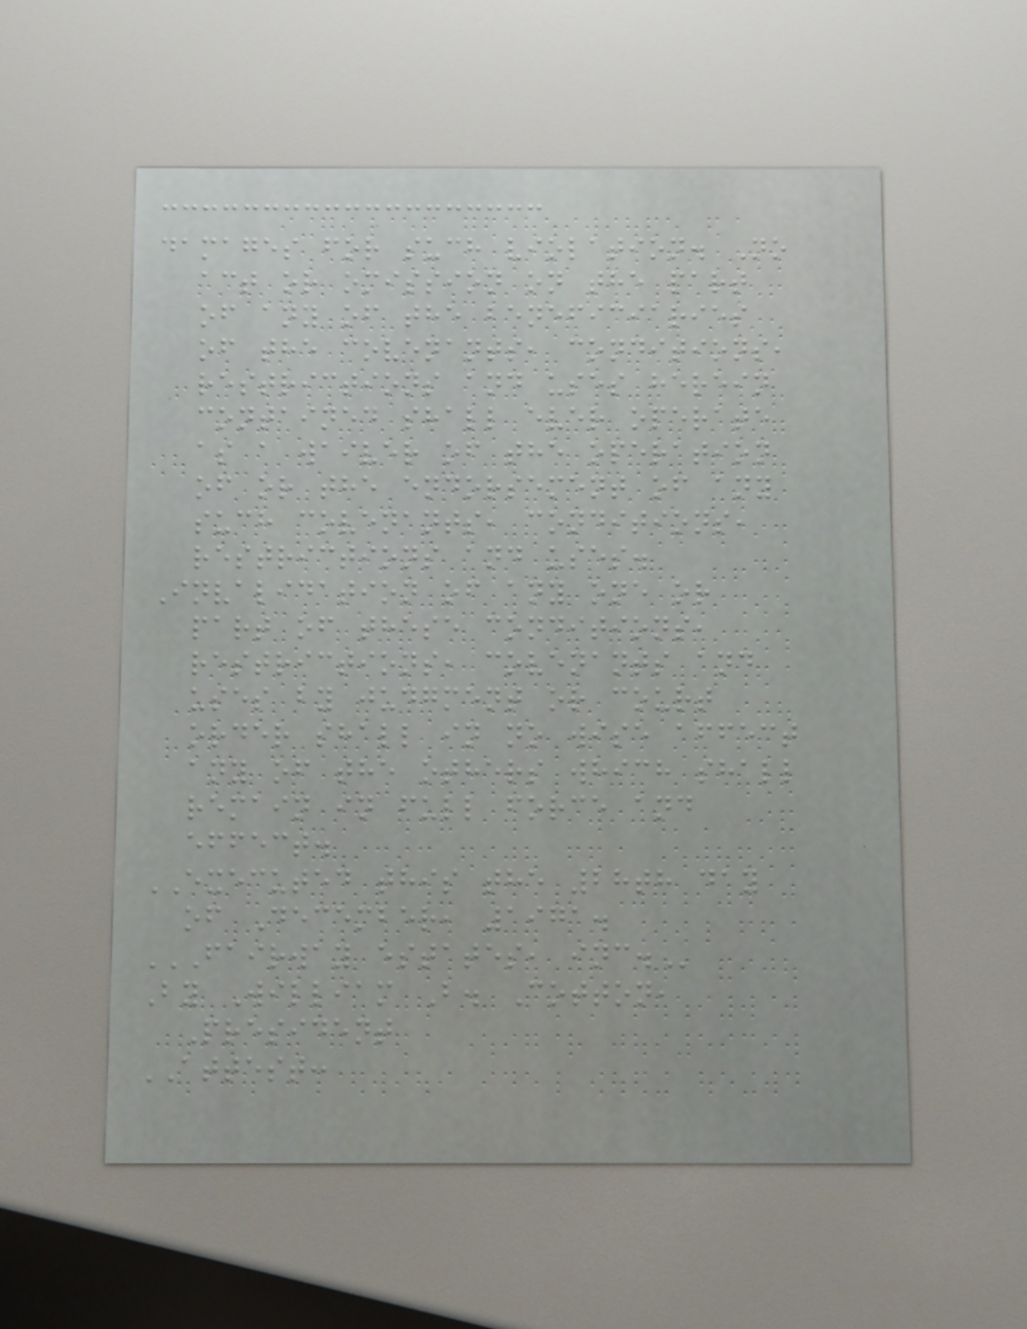damages for such violation. No
act or omission on the part
of any of the beneficiaries
of the covenants, conditions,
restrictions and uses herein
contained shall ever operate
as a waiver of the operation
of or the endorsement of any
such covenants, conditions,
restrictions and uses.
Invalidation of any one or
part of these conditions,
restrictions, covenants and
uses by judgment or court
order shall in no wise affect
any of the others which shall
remain in full force and
effect.
EXECUTED this the 28th day
of December, 1971.
FAIRWAY ESTATES, INC.
By William B. Cotton,
President
ATTEST:
